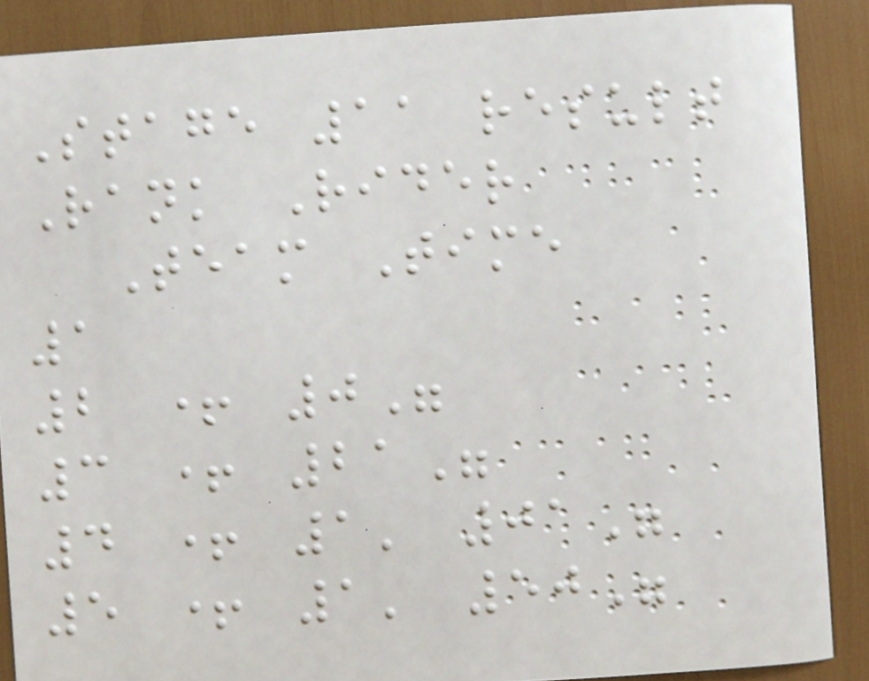Stage 11 result
Rank Rider
Team Time
1
2 + 0"
3 + 21"
4 + 1' 01"
5 + 1' 50"
